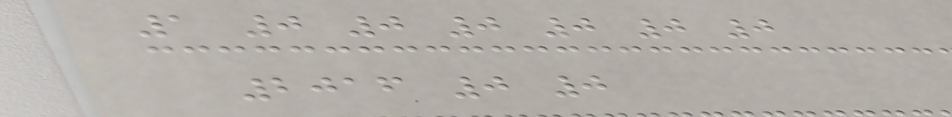1 0 0 0 0 0 0
2016 0 0
